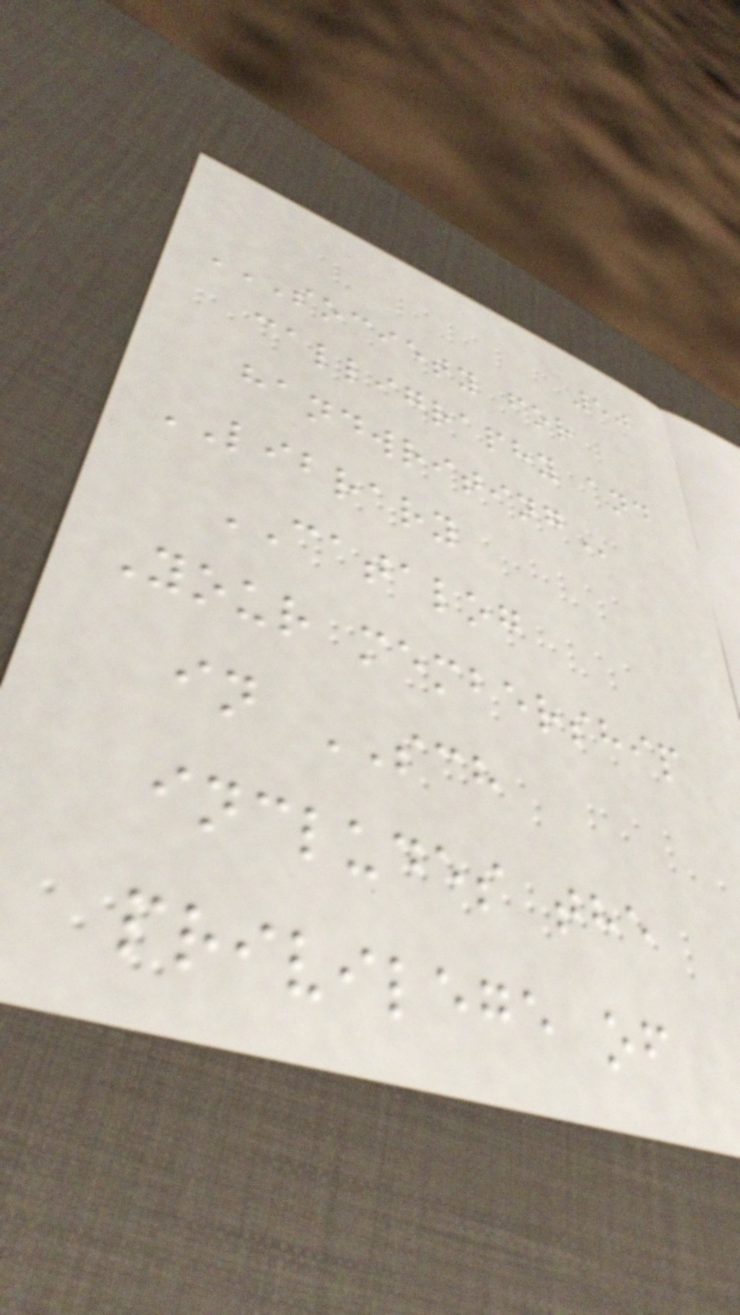50
SOCIETY FOR
CALLIGRAPHY AND
HANDWRITING
LIBRARY
CATALOG
Your membership
in SCH
includes the
privilege of
